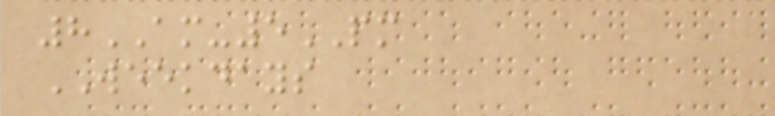8AM-5PM
WEEKDAYS
